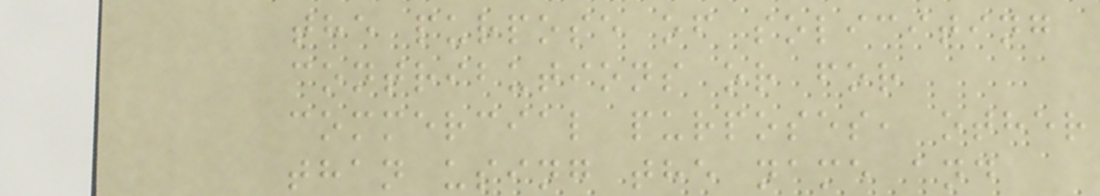the purpose of soliciting
contributions or for
commercial purposes, other
than using the name and
